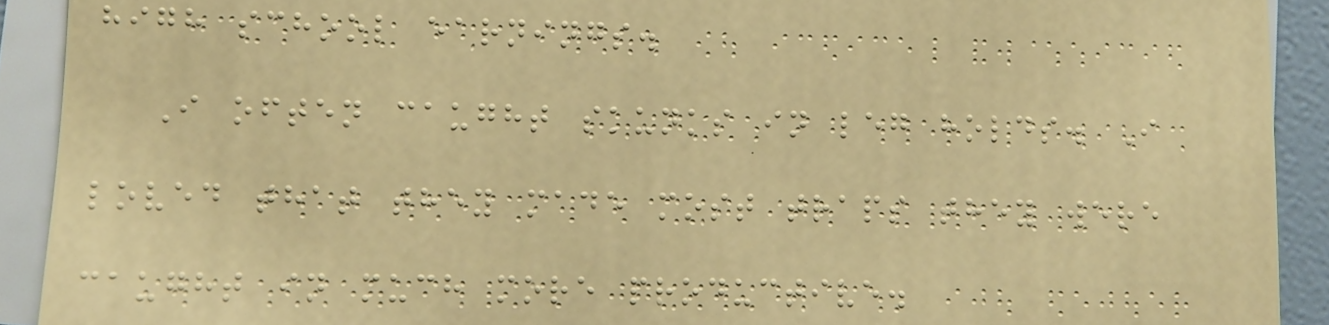high school earnings.
I often caught skunks in leg holds. I
loved that they made most traps they were
caught in much more productive.
